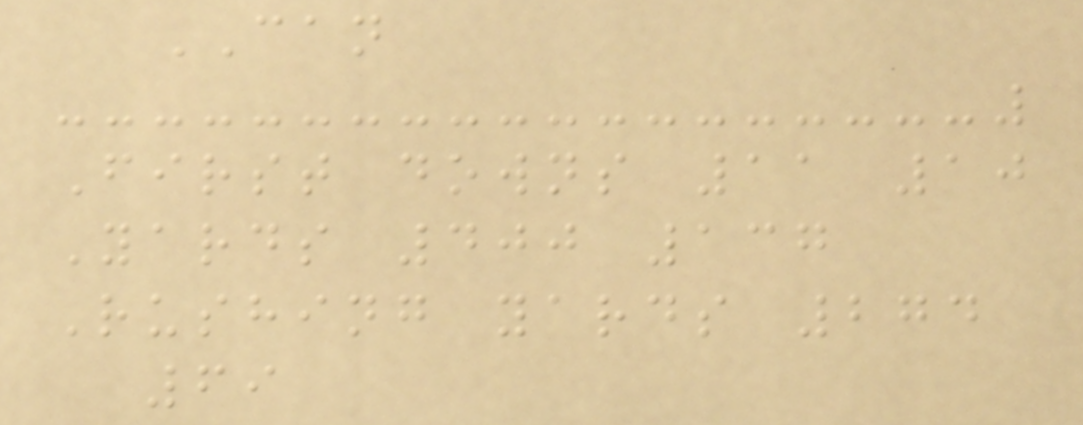CAN
First downs 11 10
Yards 400 137
Rushing yards 274
69
